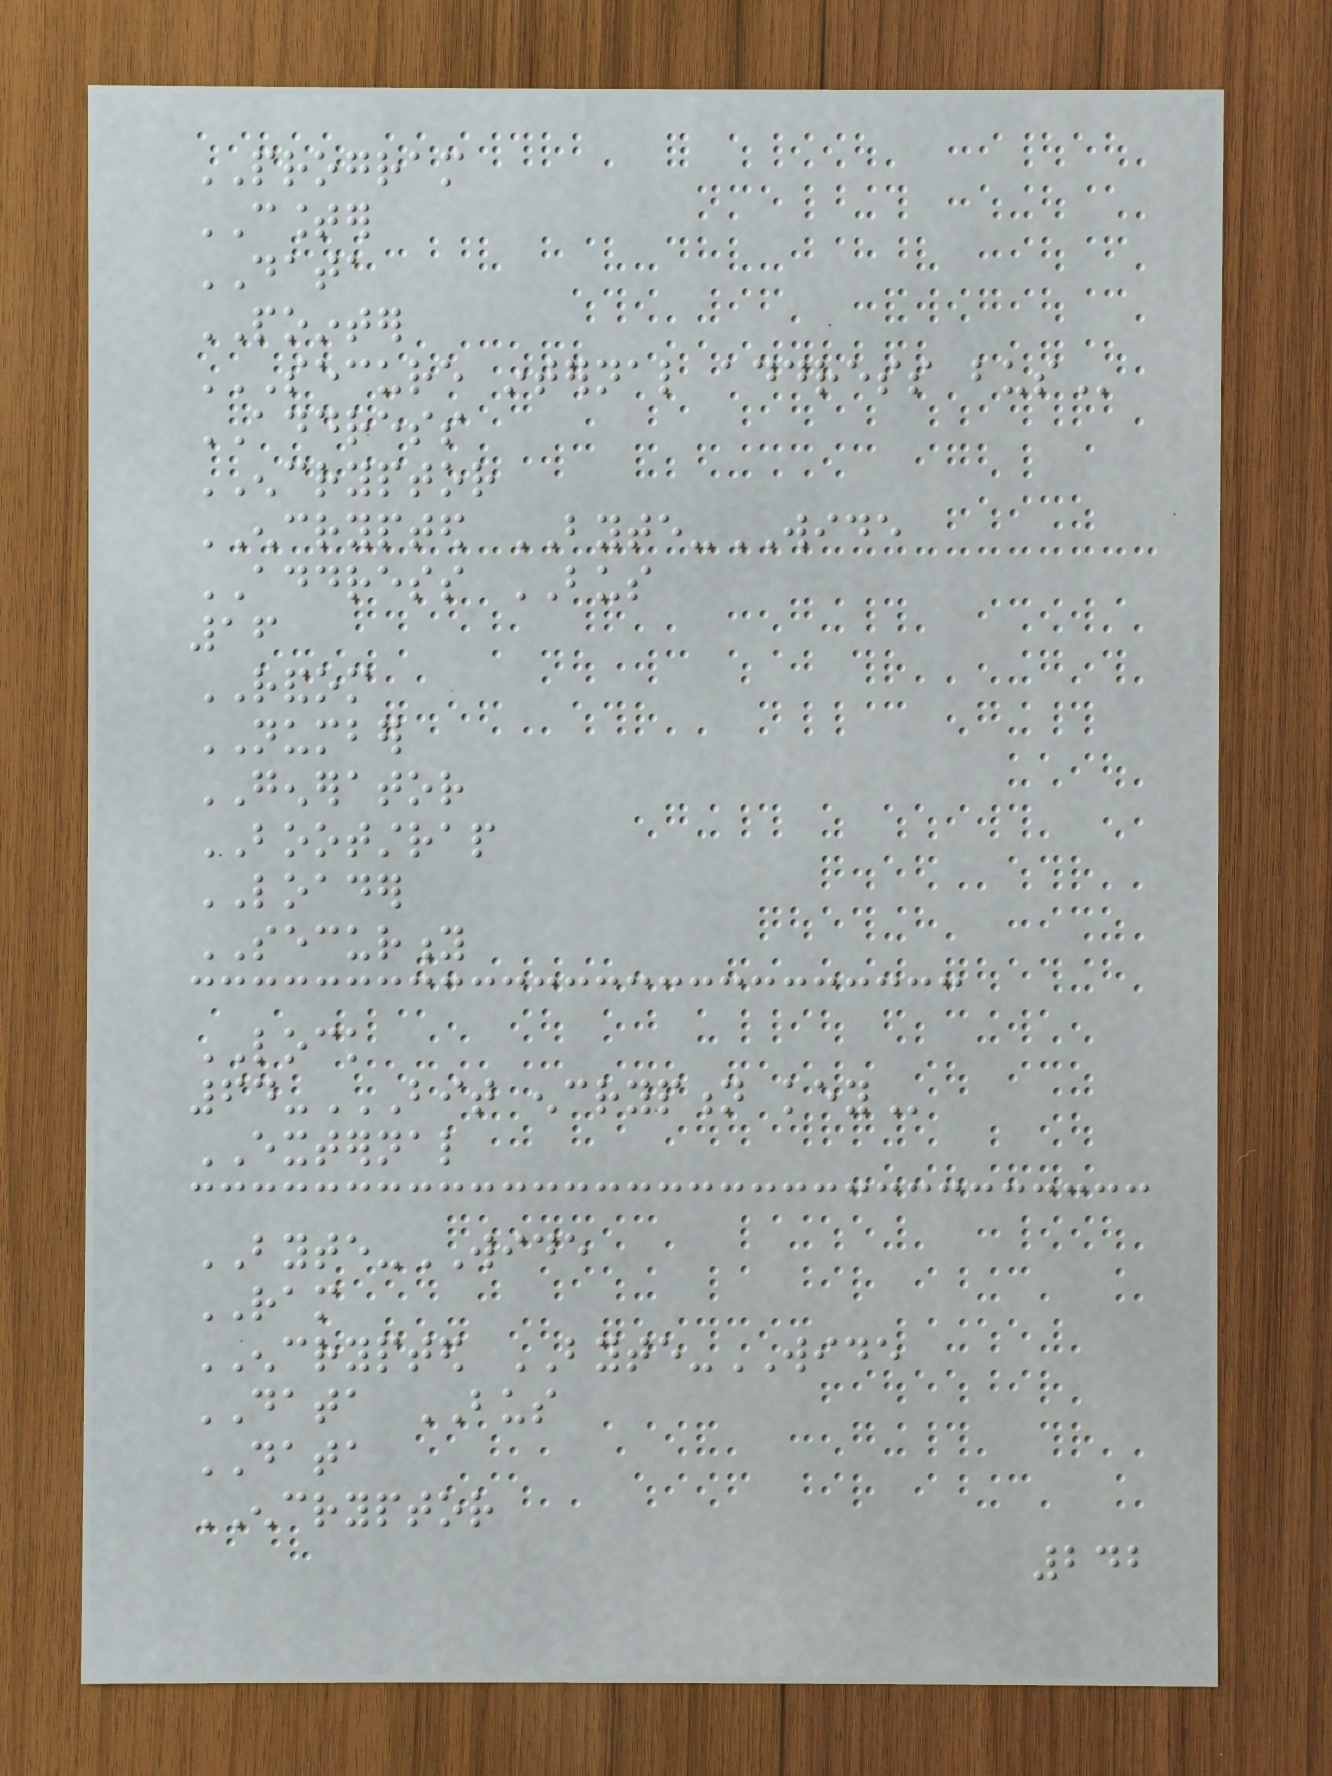PROGRAM
COUNTER
DATA
POINTER
SECURE INTERNAL ADDRESS BUS
ADDRESS
ENCRYPTOR
ENCRYPTED BYTE-WIDE
ADDRESS BUS
16
RANDOM
NUMBER
GENERATOR
BOOTSTRAP
LOADER
SECURITY
LOCK
64-BIT ENCRYPTION KEY
EXTERNAL
BYTE-WIDE
RAM
ENCRYPTED BYTE-WIDE
DATA BUS
DATA
ENCRYPTOR
242
